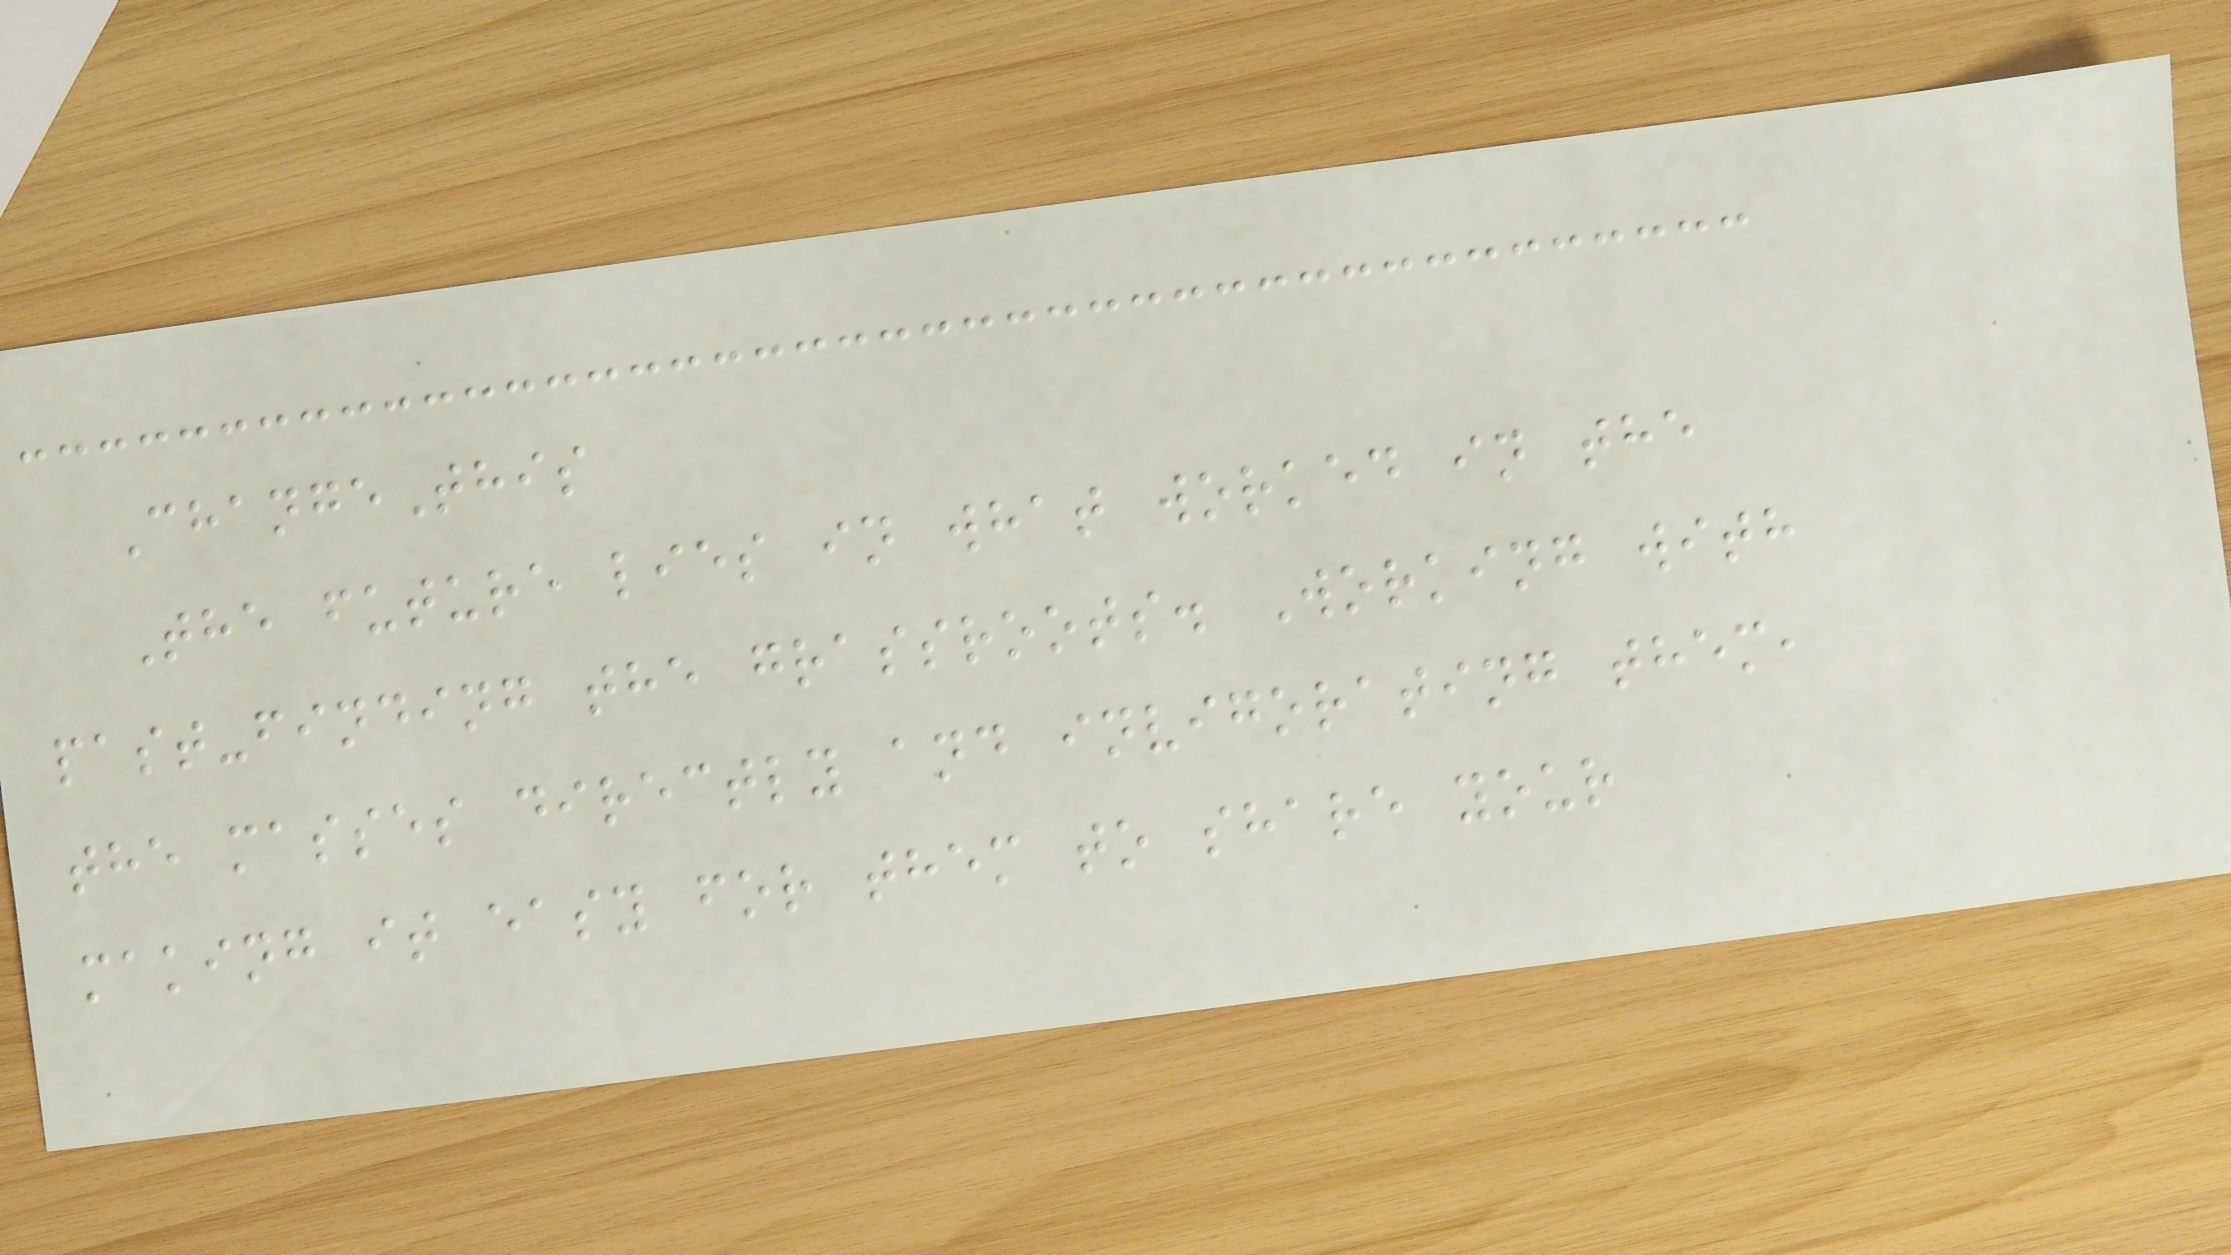ChangeThis
The future lies in what worked in the
past-finding the grassroots. Working with
the masses directly and invigorating them,
making it easy for them to share your
